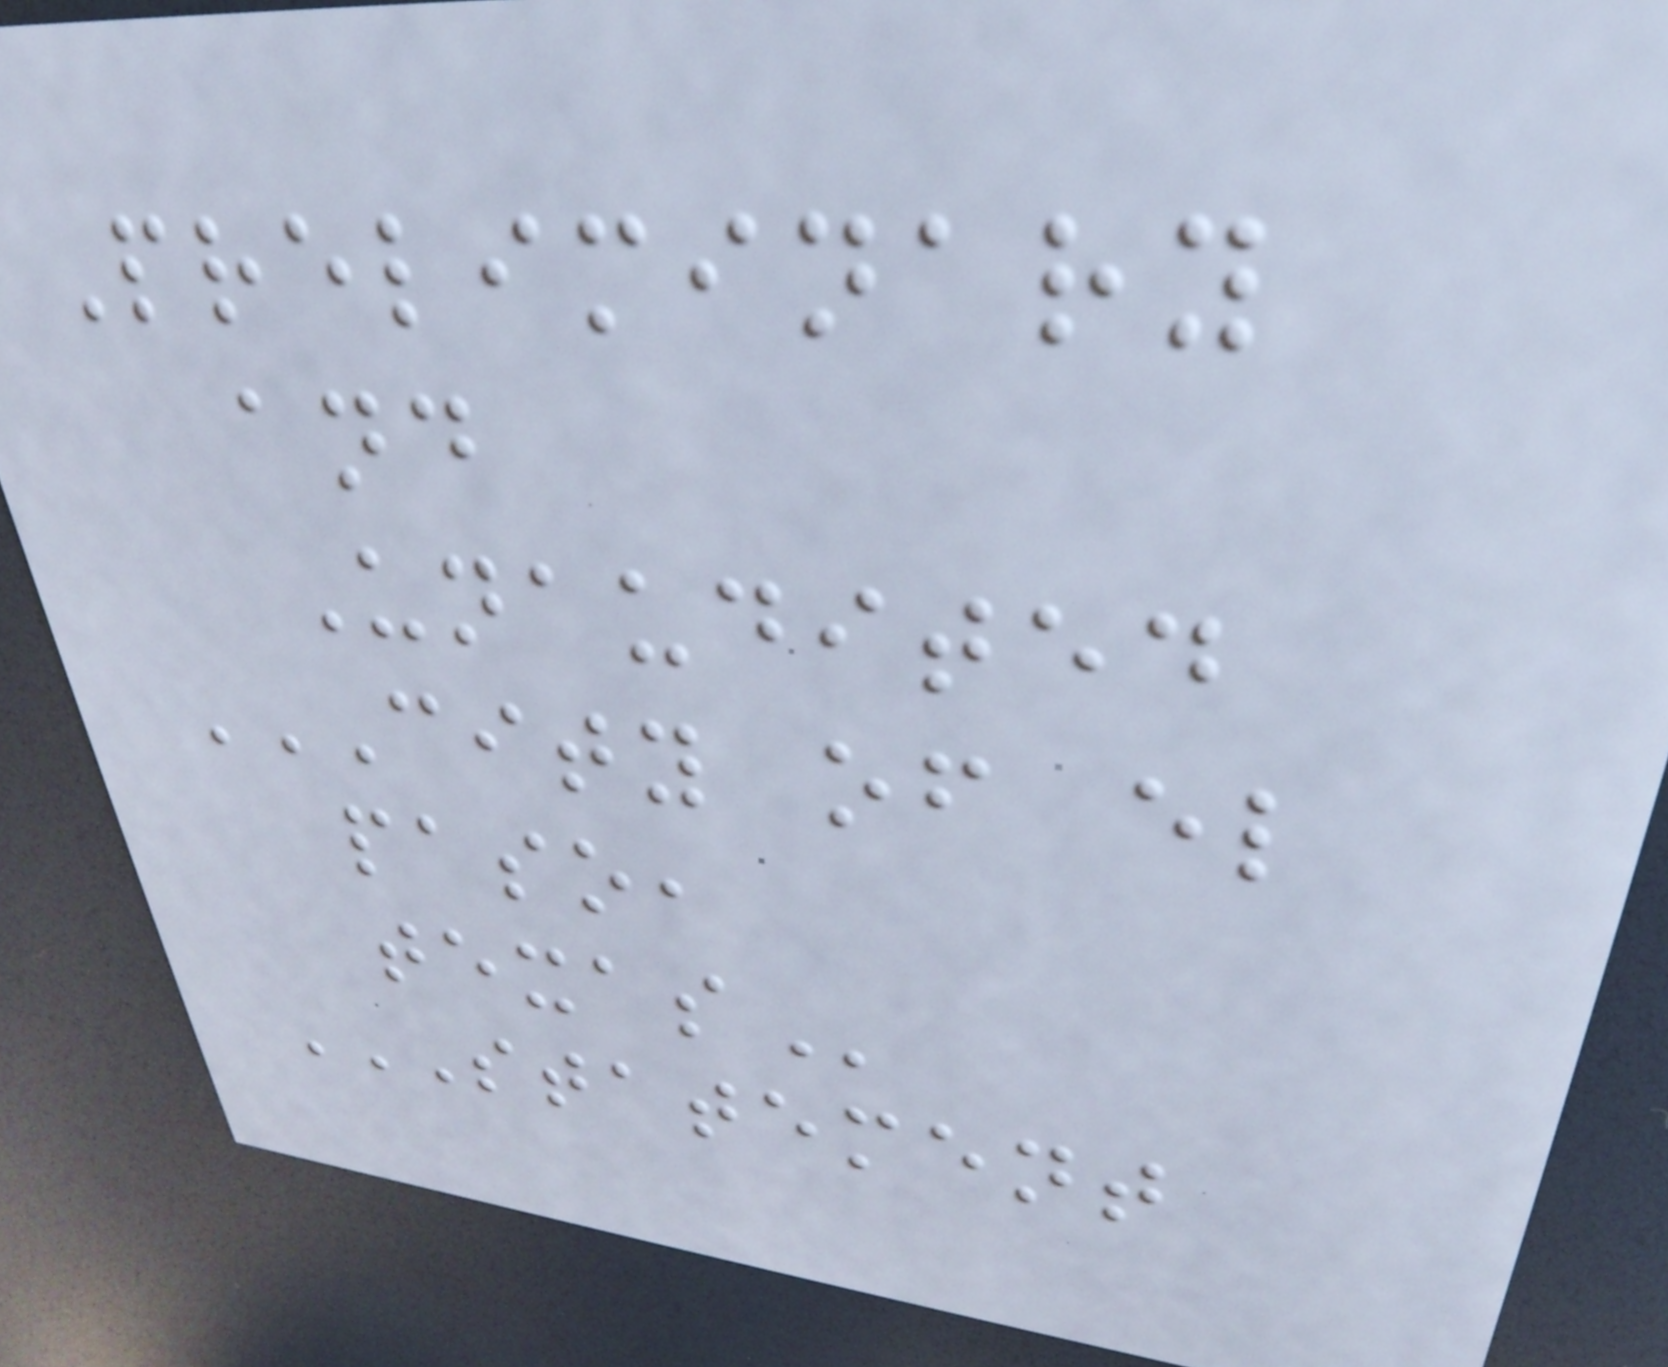Preliminary
and
Unaudited
CITY OF EL
PASO,
TEXAS
STATEMENT
